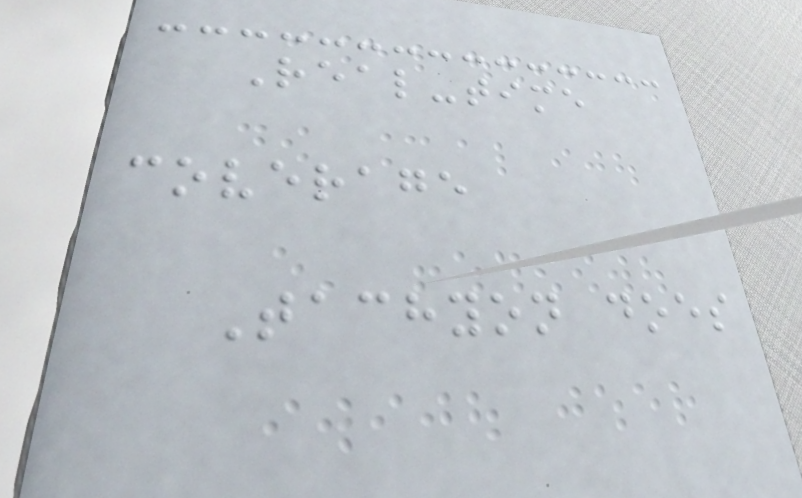Real-time
coverage
Tachyon does
